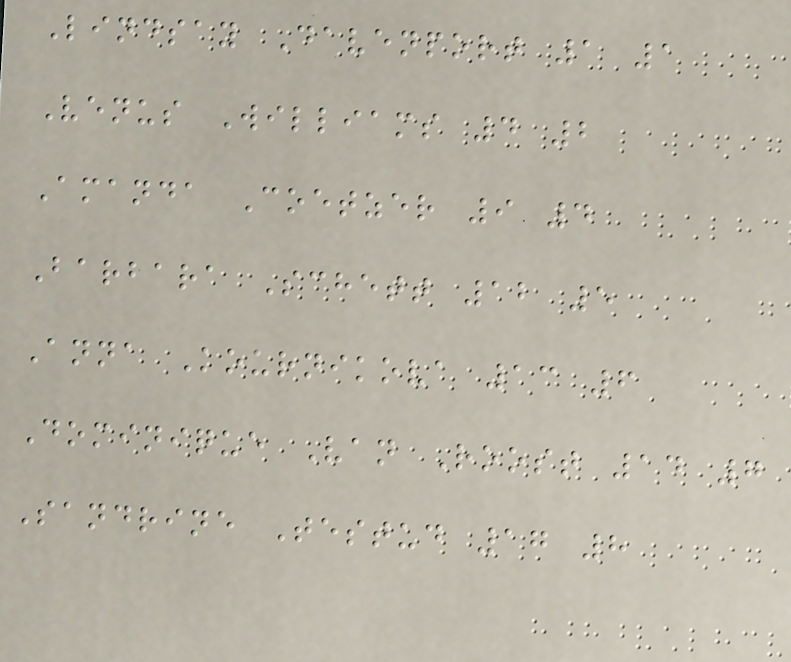Lindsay Davenport 1 1
Venus Williams 4 2
Amanda Coetzer 9 4
Barbara Schett 12 5
Anna Kournikova 13 6
Dominique Van Roost 14 7
Sandrine Testud 17 8
